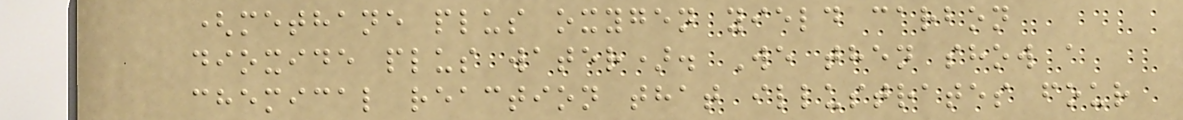(methane plus oxygen yield carbon
dioxide plus water). We then show a
chemical reaction that illustrates four
